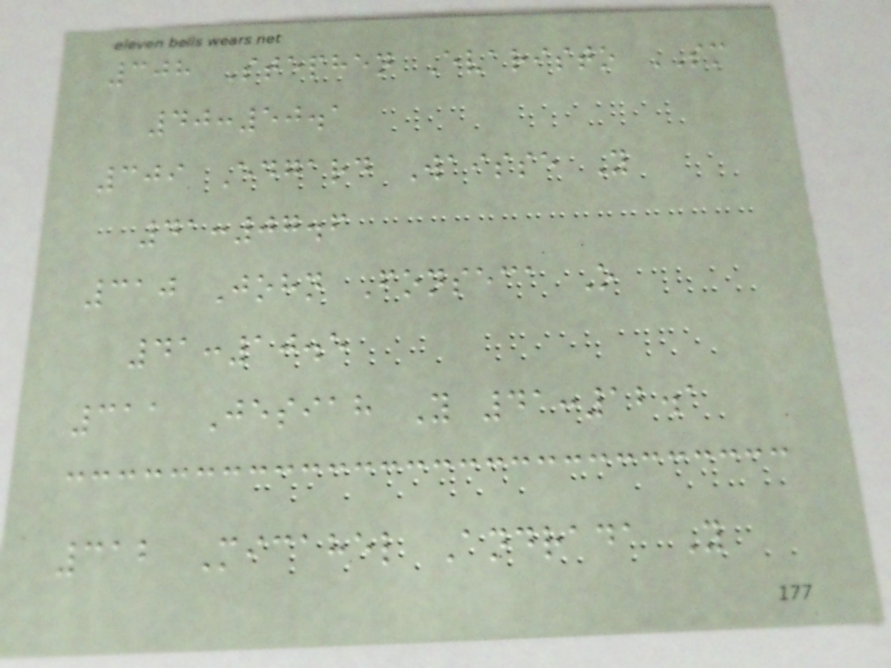308 Stephen Evaristo SM
40:50.1
309 Edgard Waisse Y
41:07.6
310 John Fonseca O
41:10.5
311 Jesiah Y 41:12.1
312 Micahel Andrada Y
